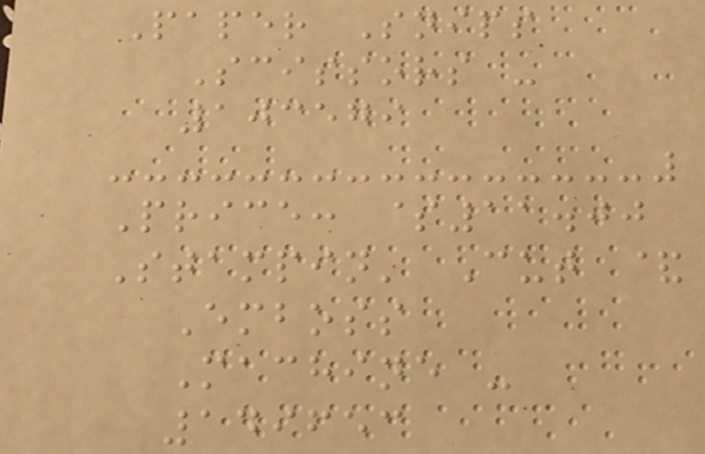Paper Snips
Scissors -
103579
Price: $11.00
Stampin' Cut &
Emboss
Machine -
149653
